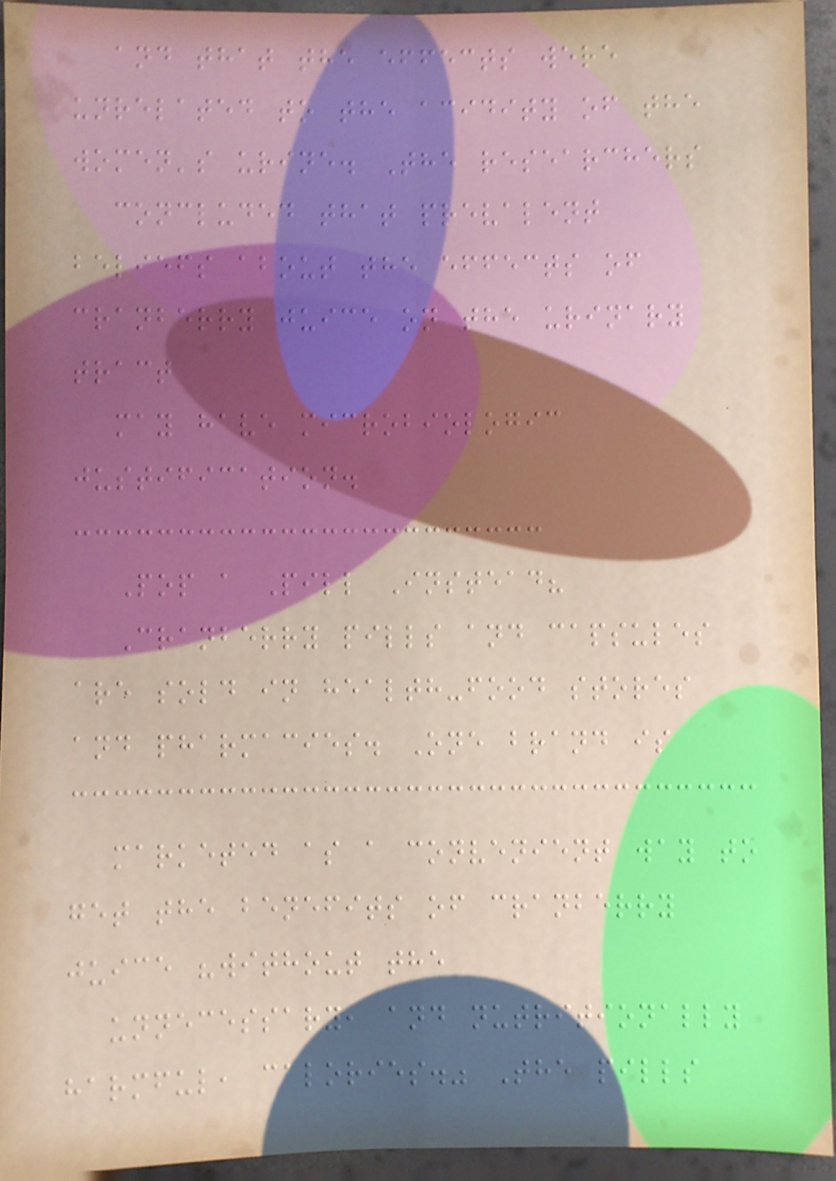and that the effects were
unrelated to the acidity of the
women's urine. The researchers
concluded that prevalent
beliefs about the effects of
cranberry juice on the urinary
tract
may have microbiologic
justification.
Pop a Pill Instead?
Cranberry pills and capsules
are sold in health-food stores
and pharmacies. One brand is
marketed as a convenient way to
get the benefits of cranberry
juice "without the
unnecessary, and nutritionally
harmful, calories." The pills
